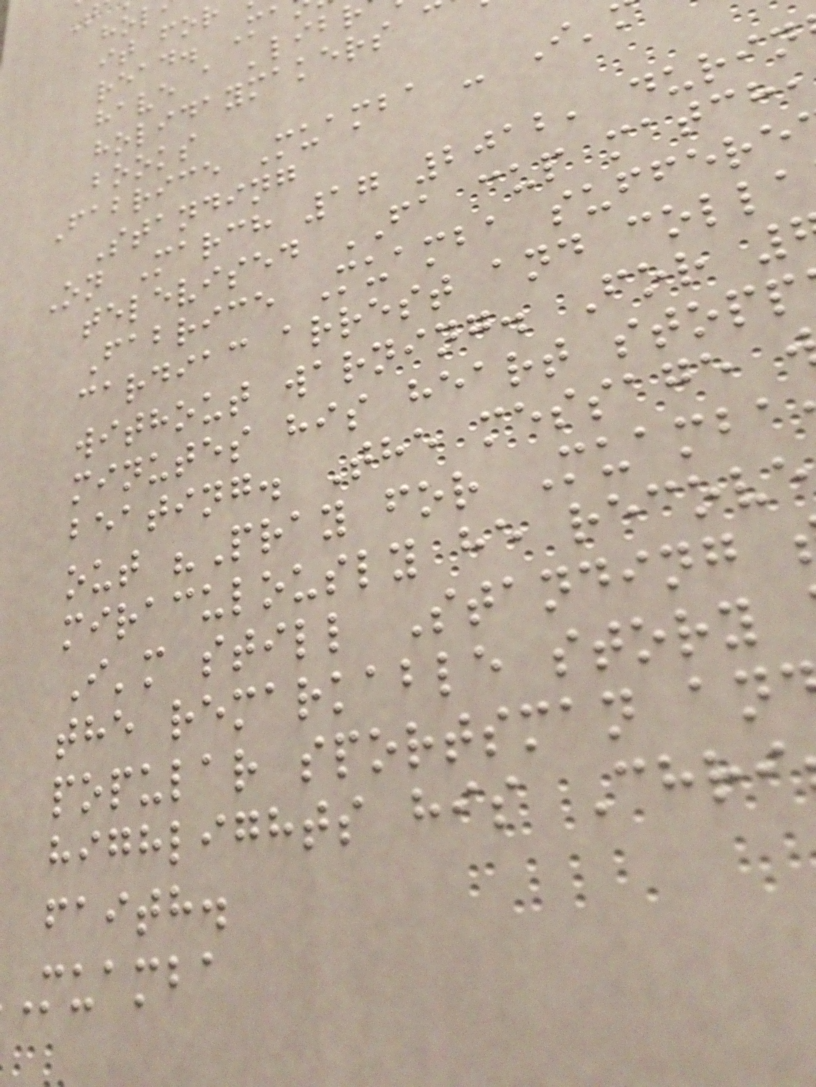read. Ma
have a 'lib
holidaymakers
books
Fabrice Muamba - I'
Standing
On March 17 2012, durin
televised FA cup match
Fabrice Muamba suffere
cardiac arrest and colla
without warning. For
minutes his heart stopp
beating. The message
out "Pray for Muamba
miraculously he recove
I'm still Standing
the remarkable story
popular sportsman an
highlights his Chri
faith.
muamba
